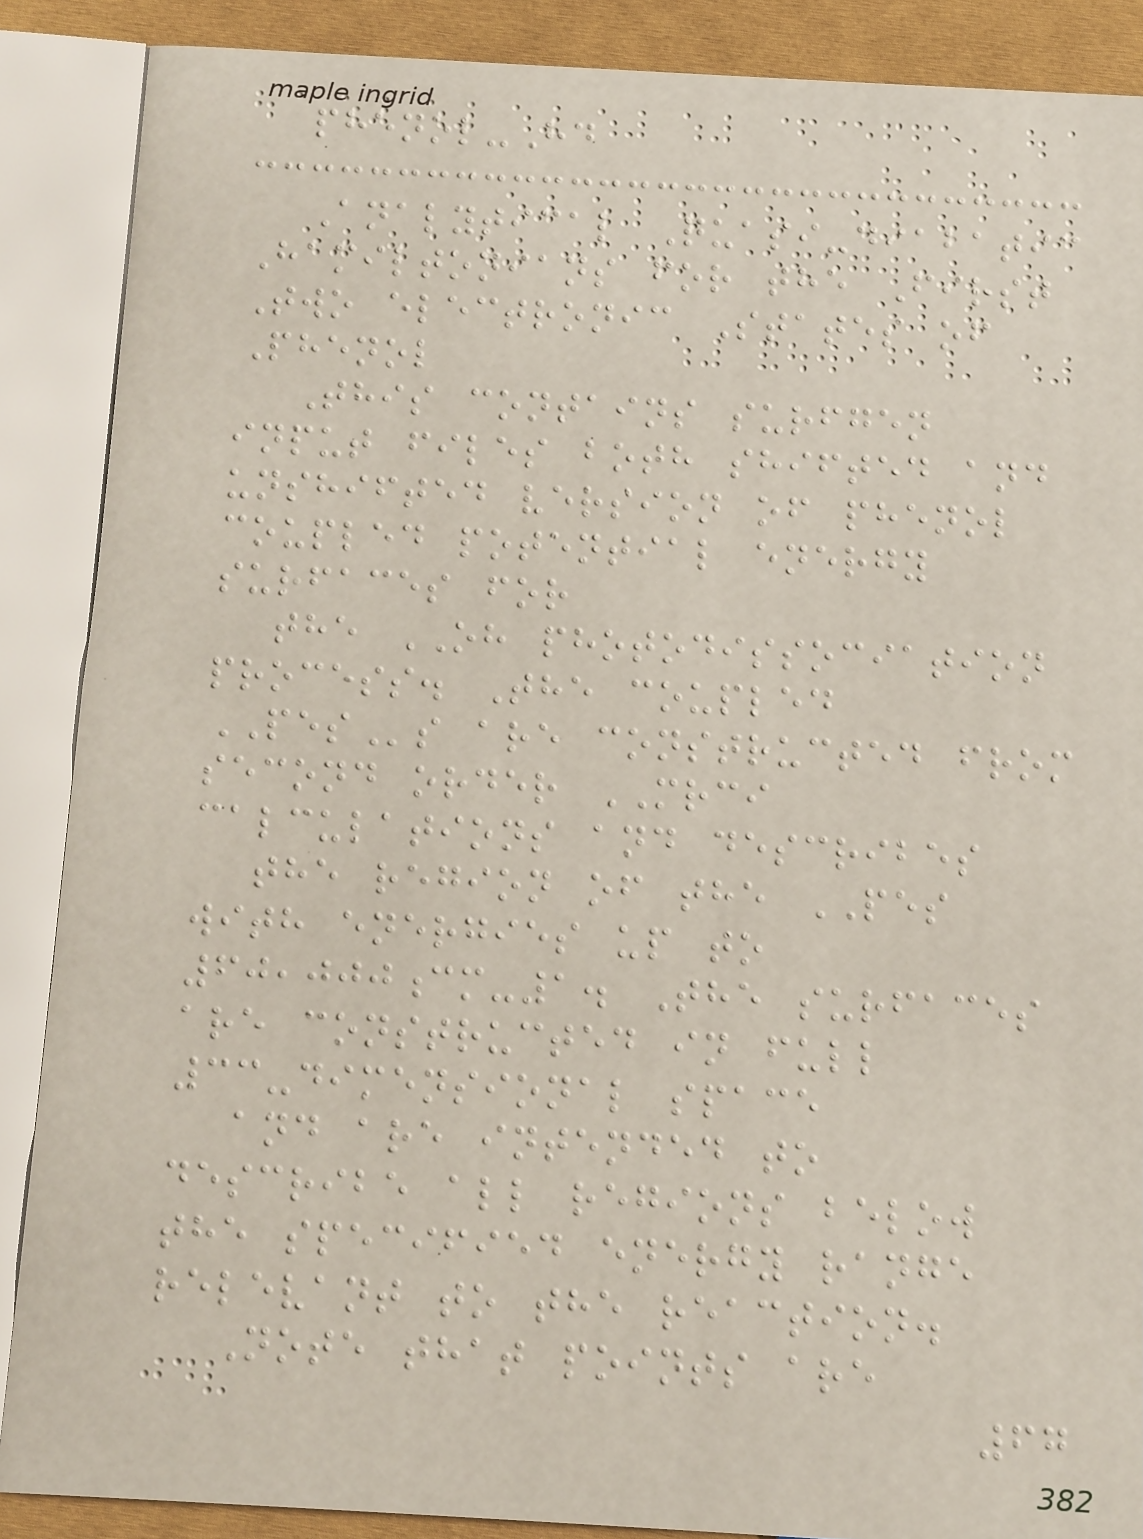phenol-Hd
Analytical Quasi-diabatic
Hamiltonians for the First
Two electronic States of
Phenol
This contains surfgen
input files both shifted and
unshifted version of phenol
coupled potential energy
surfaces for
the OH photodissociation
process. The coupled
PESs are constructed from
second order MRCI
calculations and describes
the region of the PES
with energies up to
60,000cm-1. The surfaces
are constructed in full
33-dimensional space
and are intended to
describe all regions below
the specified energy range
relevant to the reaction.
Note that points are
67
